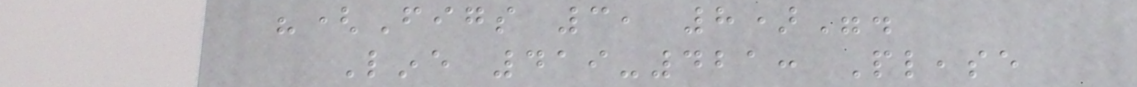"(Figs 3, 8)".
Line 419-421: Please
